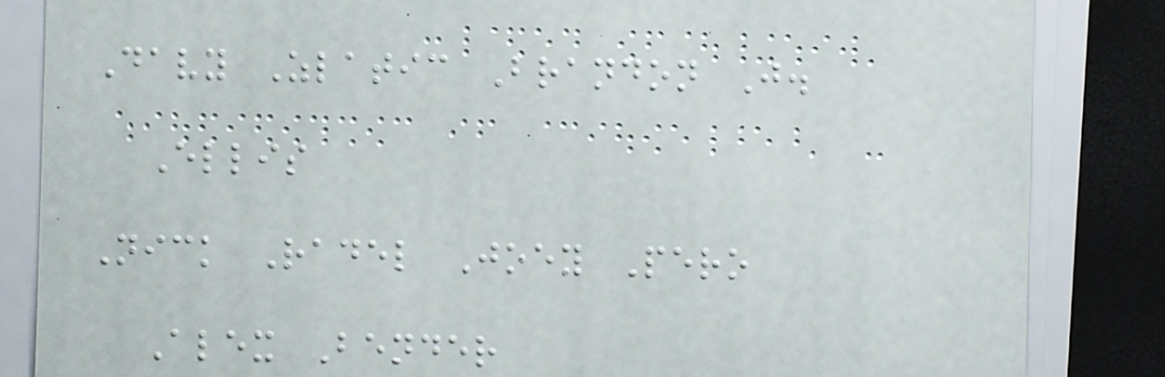Davy Zlatic Brandon J.
Ellis
Nick Radel Joey Pero
Alex Bender
